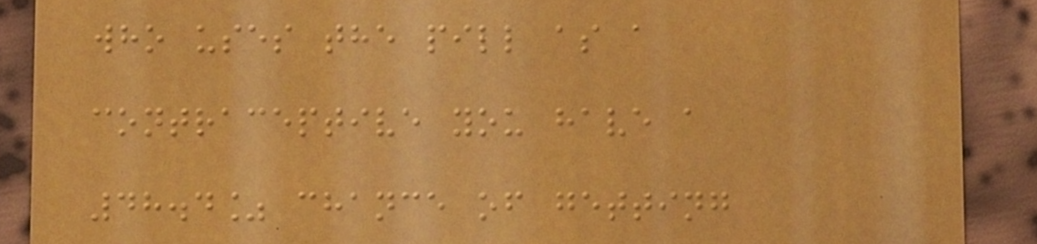who uses the pill as a
contraceptive you have a
48.4% chance of getting
